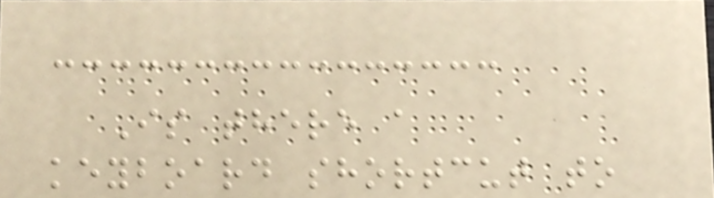Is there a
keyboard shortcut to
